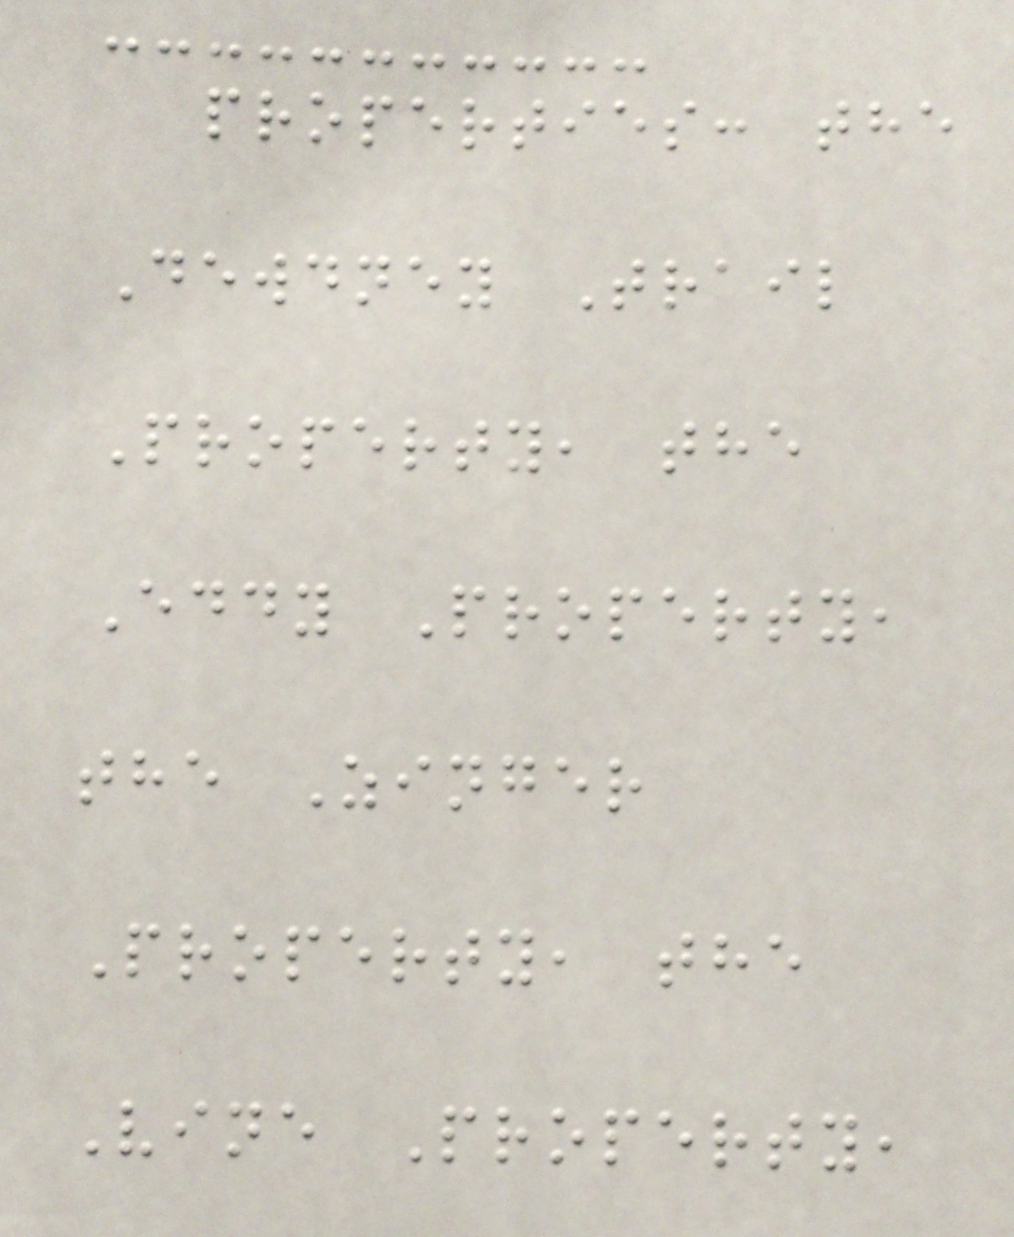properties: the
Dewdney Trail
Property, the
Eddy Property,
the Zinger
Property, the
Vine Property,
